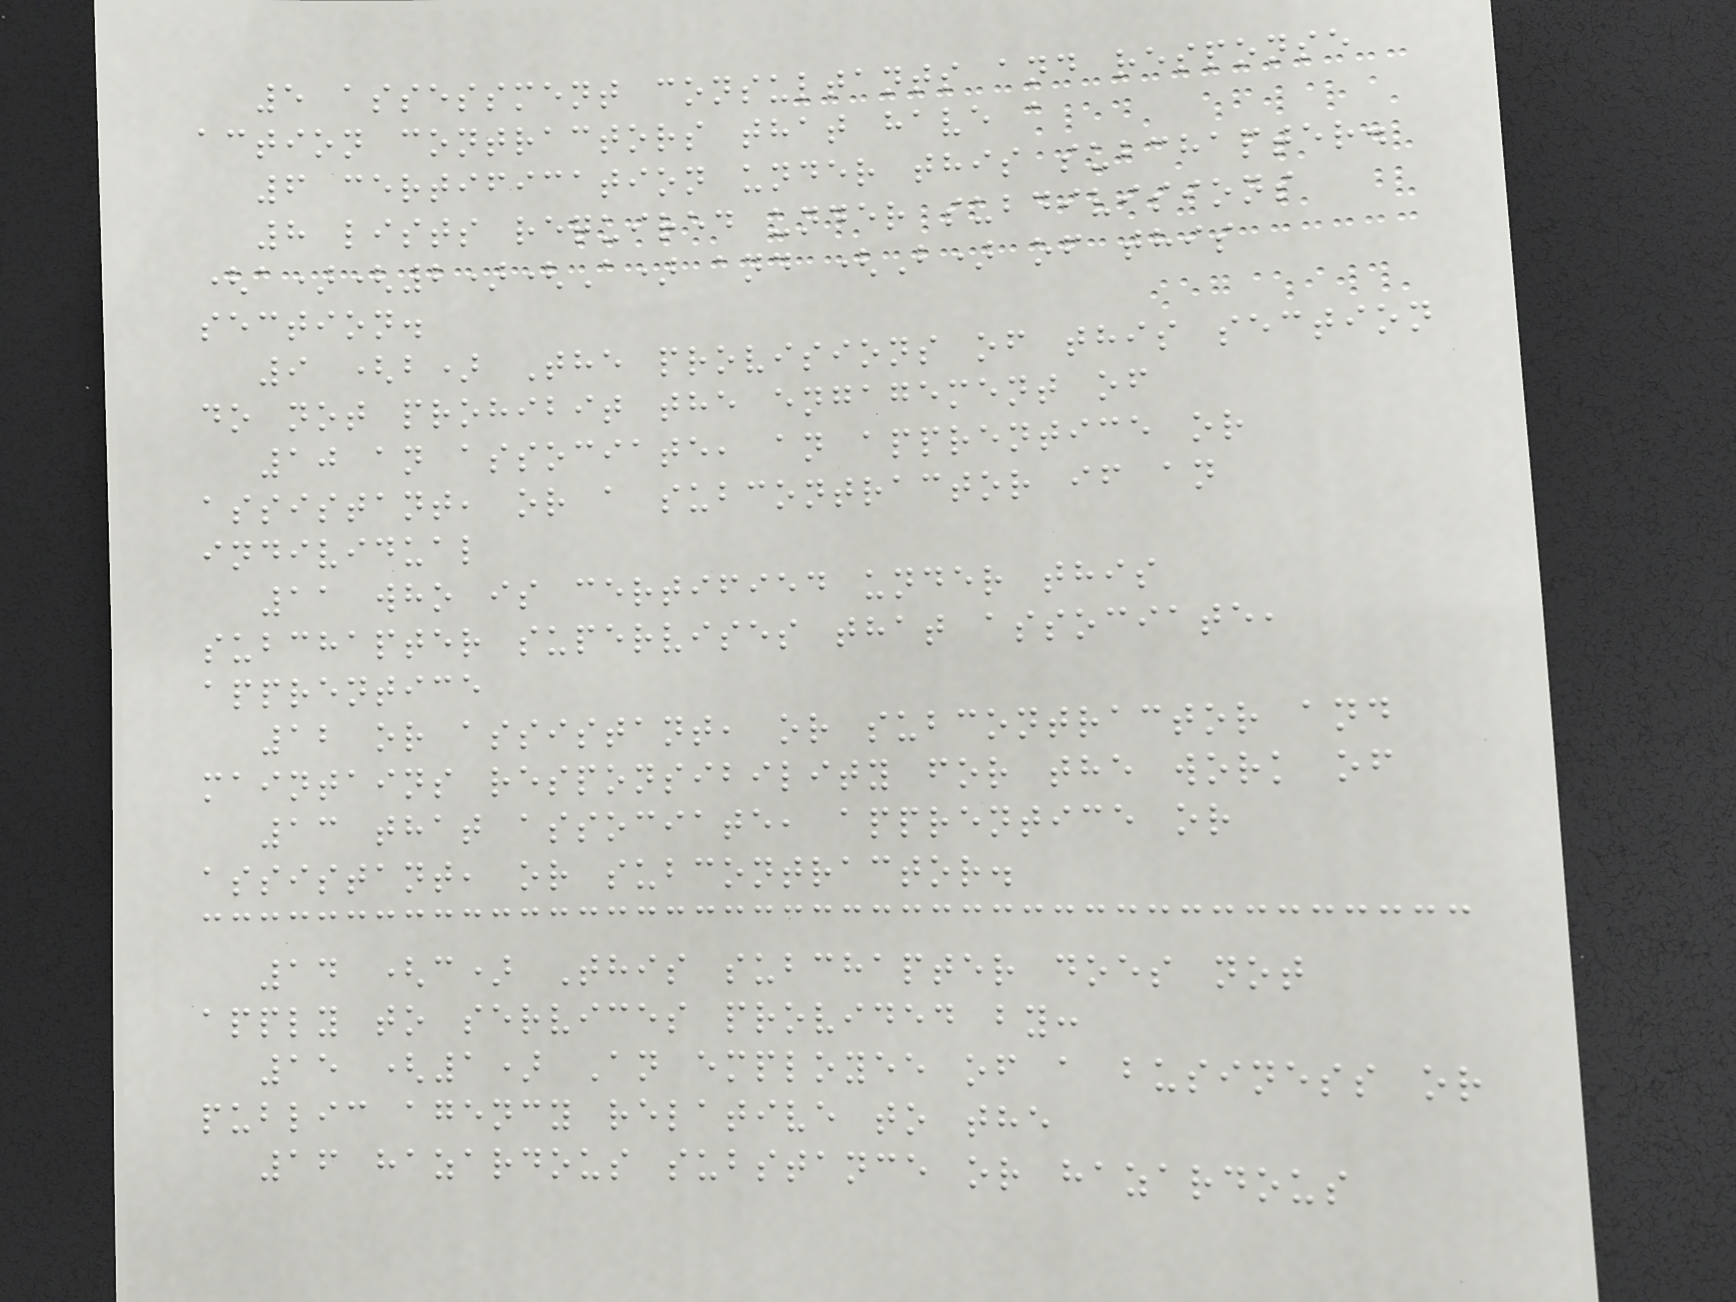5 assessment consultants and response
action contractors that have a
6 certification under this subchapter.
8 lists required under subdivisions
(a)(2)(A) and (B) of this
section.
9 (b) The provisions of this section
do not prohibit the engagement of
10 an associate, an apprentice or
assistant, or a subcontractor if an
individual
11 who is certified under this
subchapter supervises that associate,
apprentice
12 or assistant, or subcontractor and
maintains responsibility for the work of
13 that associate, apprentice or
assistant, or subcontractor.
14 (c) This subchapter does not
apply to services provided by:
15 (1) An employee of a business or
public agency relative to the
16 hazardous substance or hazardous
